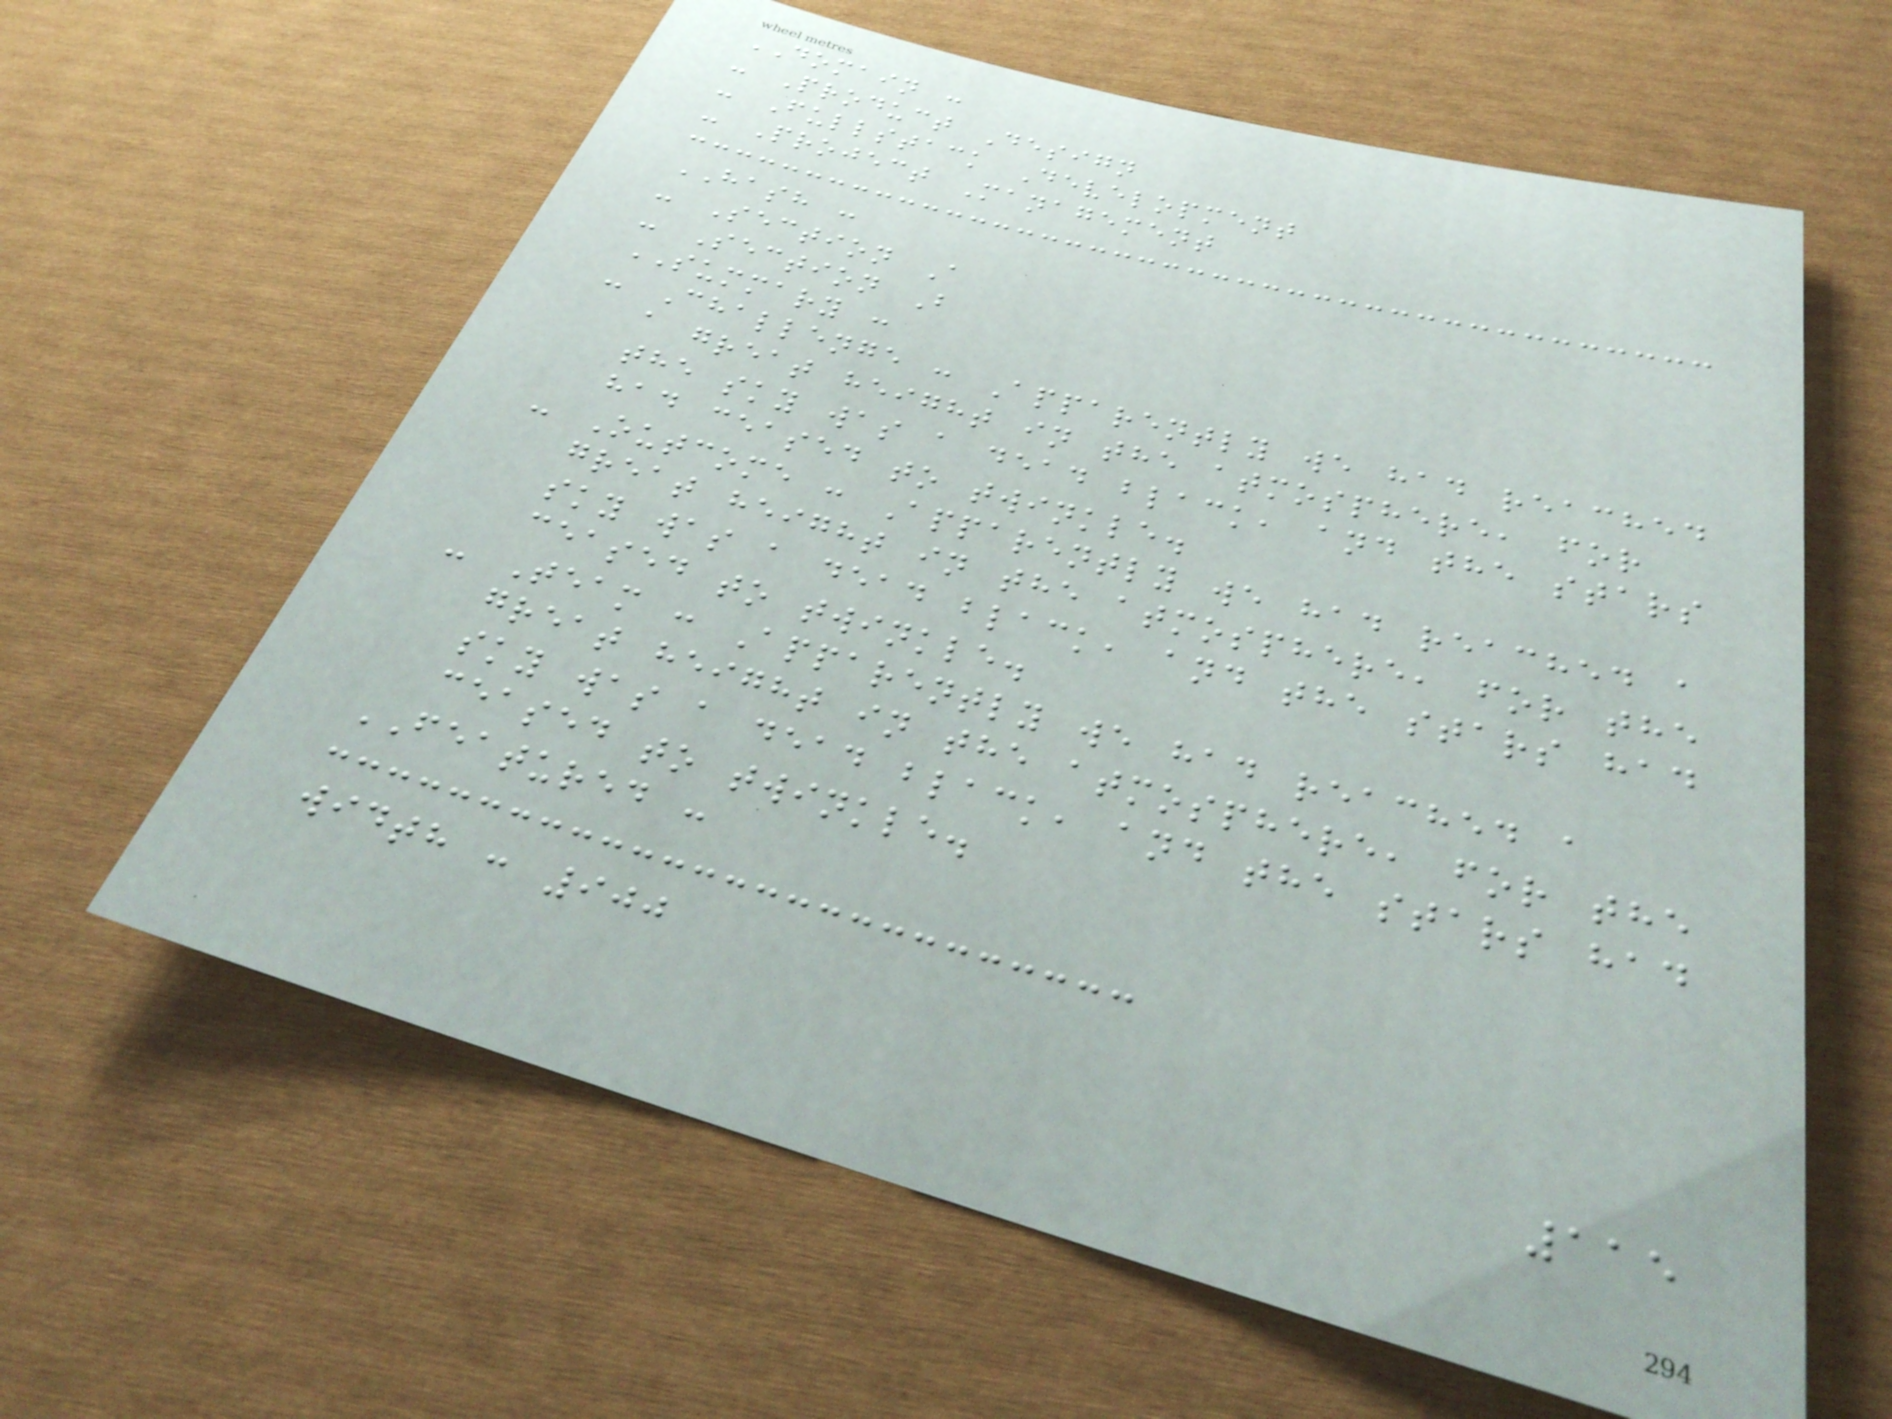DOMAIN :
- Product Design
- Fullstack Development
- Project Management
HASH :
- Section A
- Section B
SUMMARY :
- Challenge : Apparently we had reached
a great height in the atmosphere, for
the sky was a dead black, and the stars
had ceased to twinkle.
- Outcome : Apparently we had reached a
great height in the atmosphere, for the
sky was a dead black, and the stars had
ceased to twinkle.
- Team : Apparently we had reached a
great height in the atmosphere, for the
sky was a dead black, and the stars had
ceased to twinkle.
FEATURED :
width : 900
115
